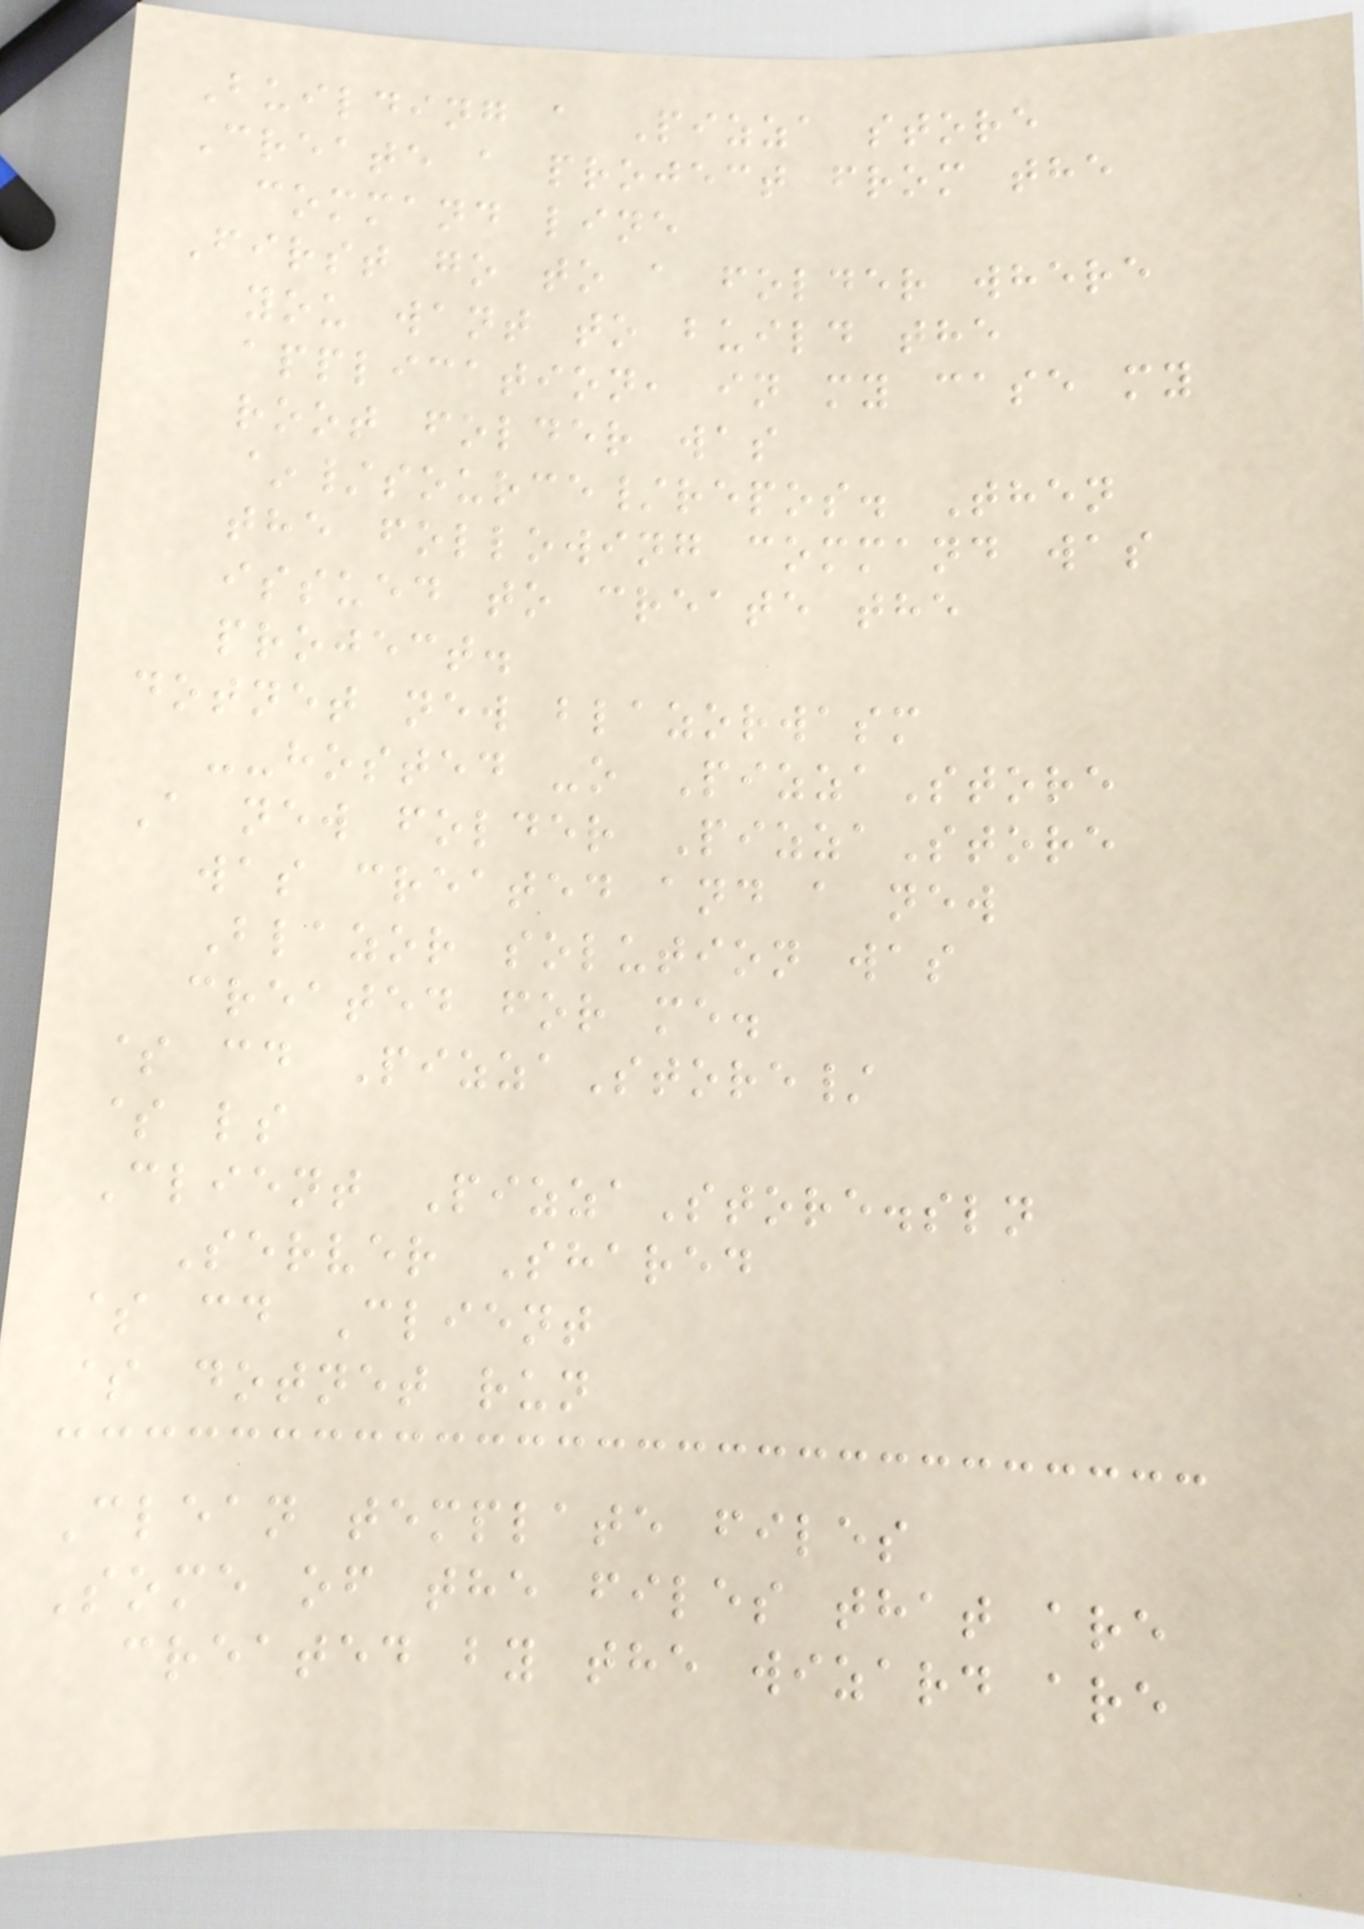Building a Pizza store
Create a project from the
command line
First go to a folder where
you want to build the
application, in my case my
root folder was
~/source/repos. Then
the following command was
issued to create the
project.
dotnet new blazorwasm
--hosted -o PizzaStore
A new folder PizzaStore
was created and a new
Blazor solution was
created for me.
$ cd PizzaStore/
$ ls
Client PizzaStore.sln
Server Shared
$ cd Client
$ dotnet run
Clean template files
Some of the files that are
created by the wizard are
